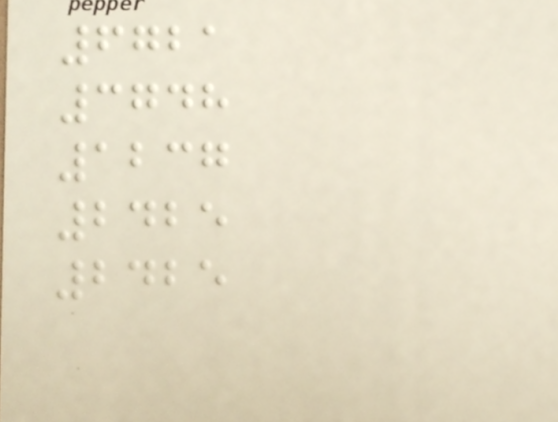6721
3748
1237
2425
2425
